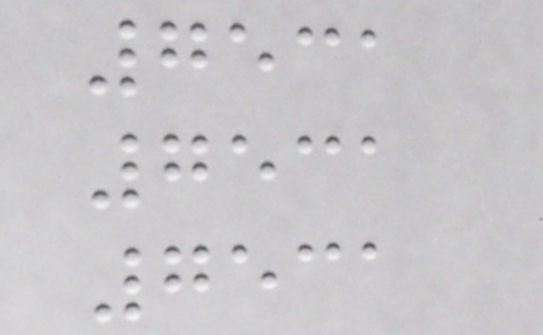7531
7531
7531
